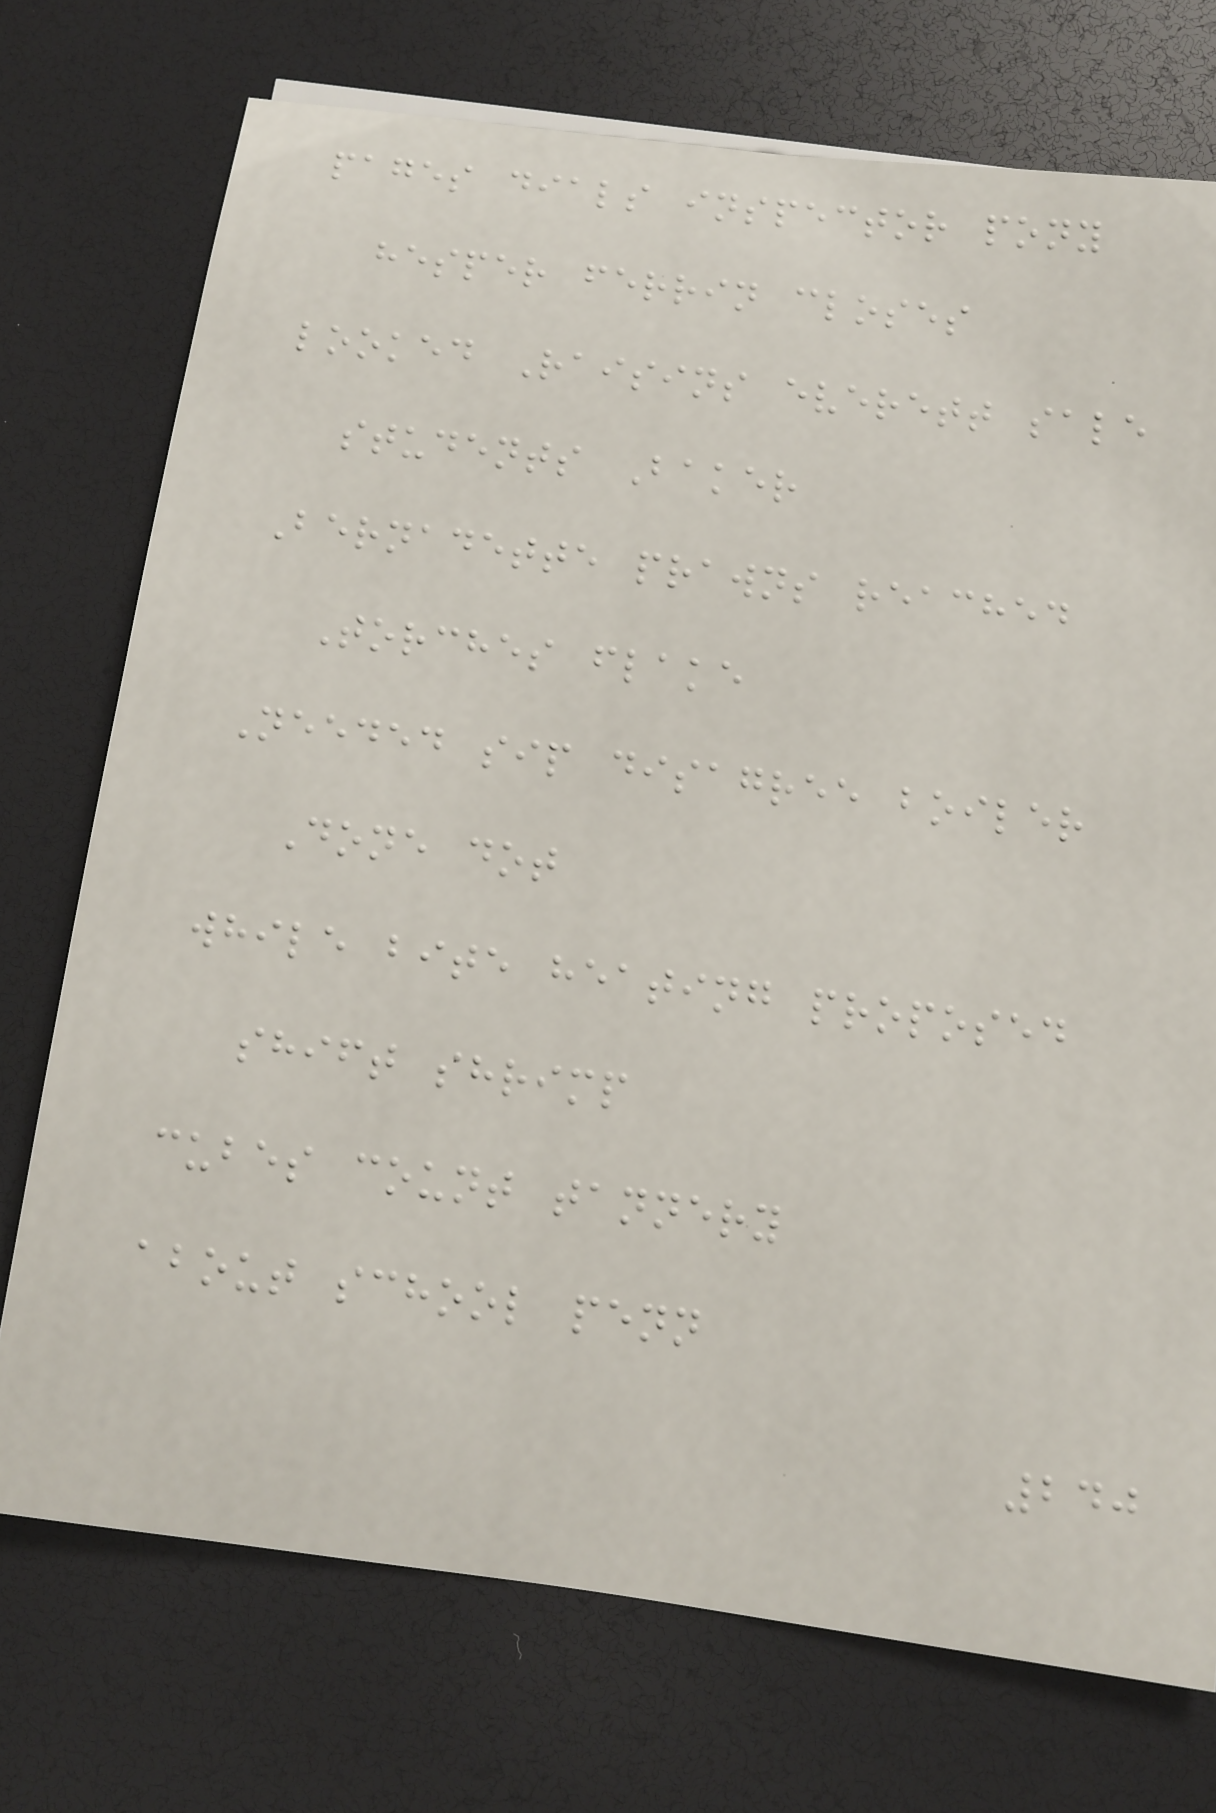pages dials inspector pony
hesper ferrin closes
looked Raisins everett sale
students Baker
Bernadette prawns reached
Torches flake
Needed sip disagree boiler
Done dot
while bite heating proposed
shift shrimp
cubes count tannery
about school penn
240
